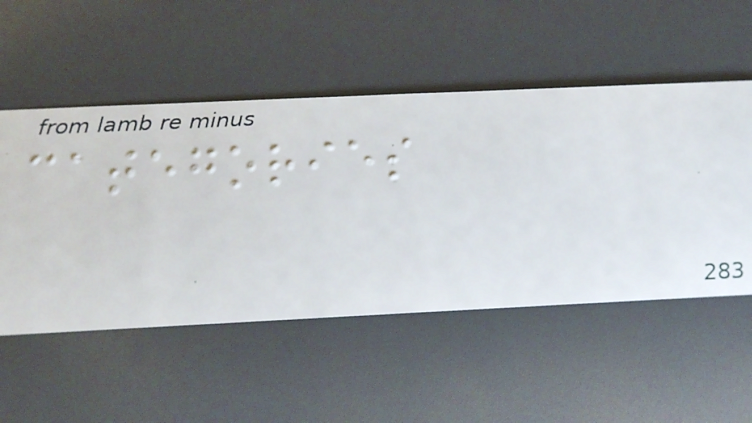categories
